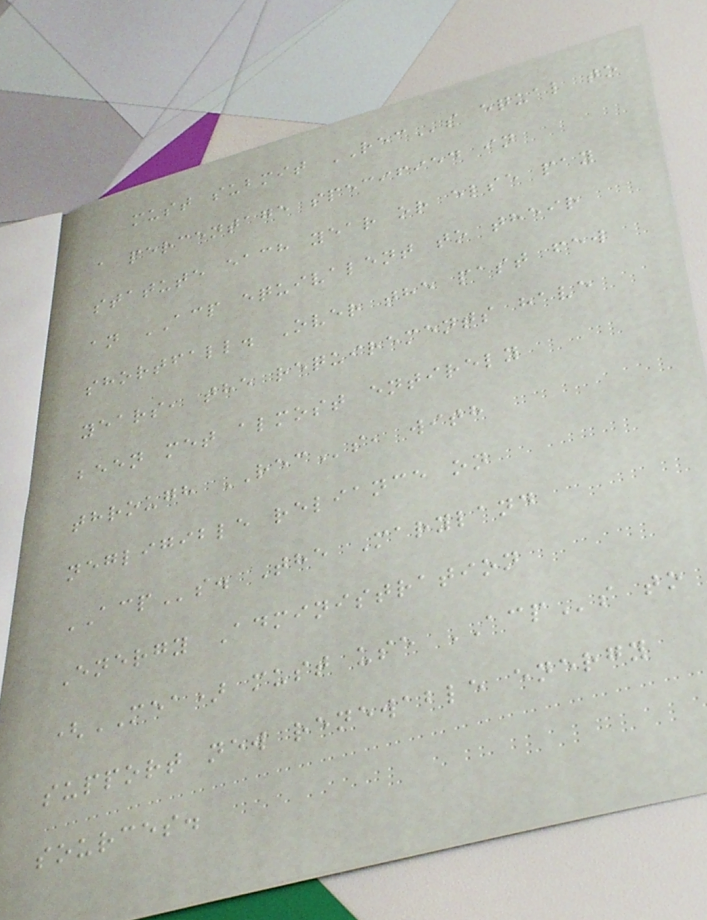must submit RECs equal to
a percentage specified in
statute each year or else pay
an ACP equivalent to their
shortfall. Over the past few
years, the requirements have
been met almost entirely
through RECs, with
negligible reliance on
ACPs. The Maryland
Energy Administration
(MEA) must use ACPs to
support new renewable energy
sources.
